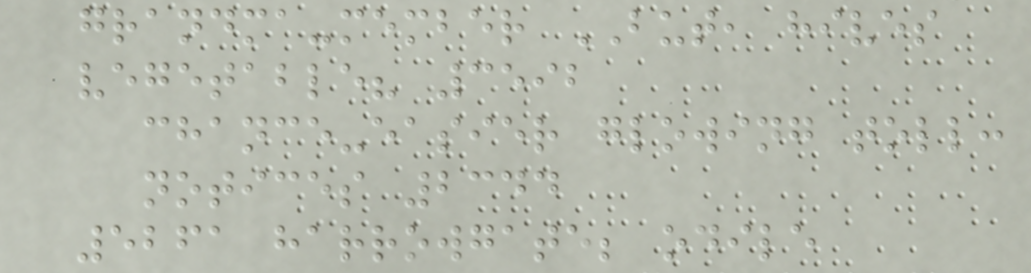grandma-member BUT, hives
vegetable? 3592
chance-easier glowing toll:
notices 2344
5261 harrowgate; odile
